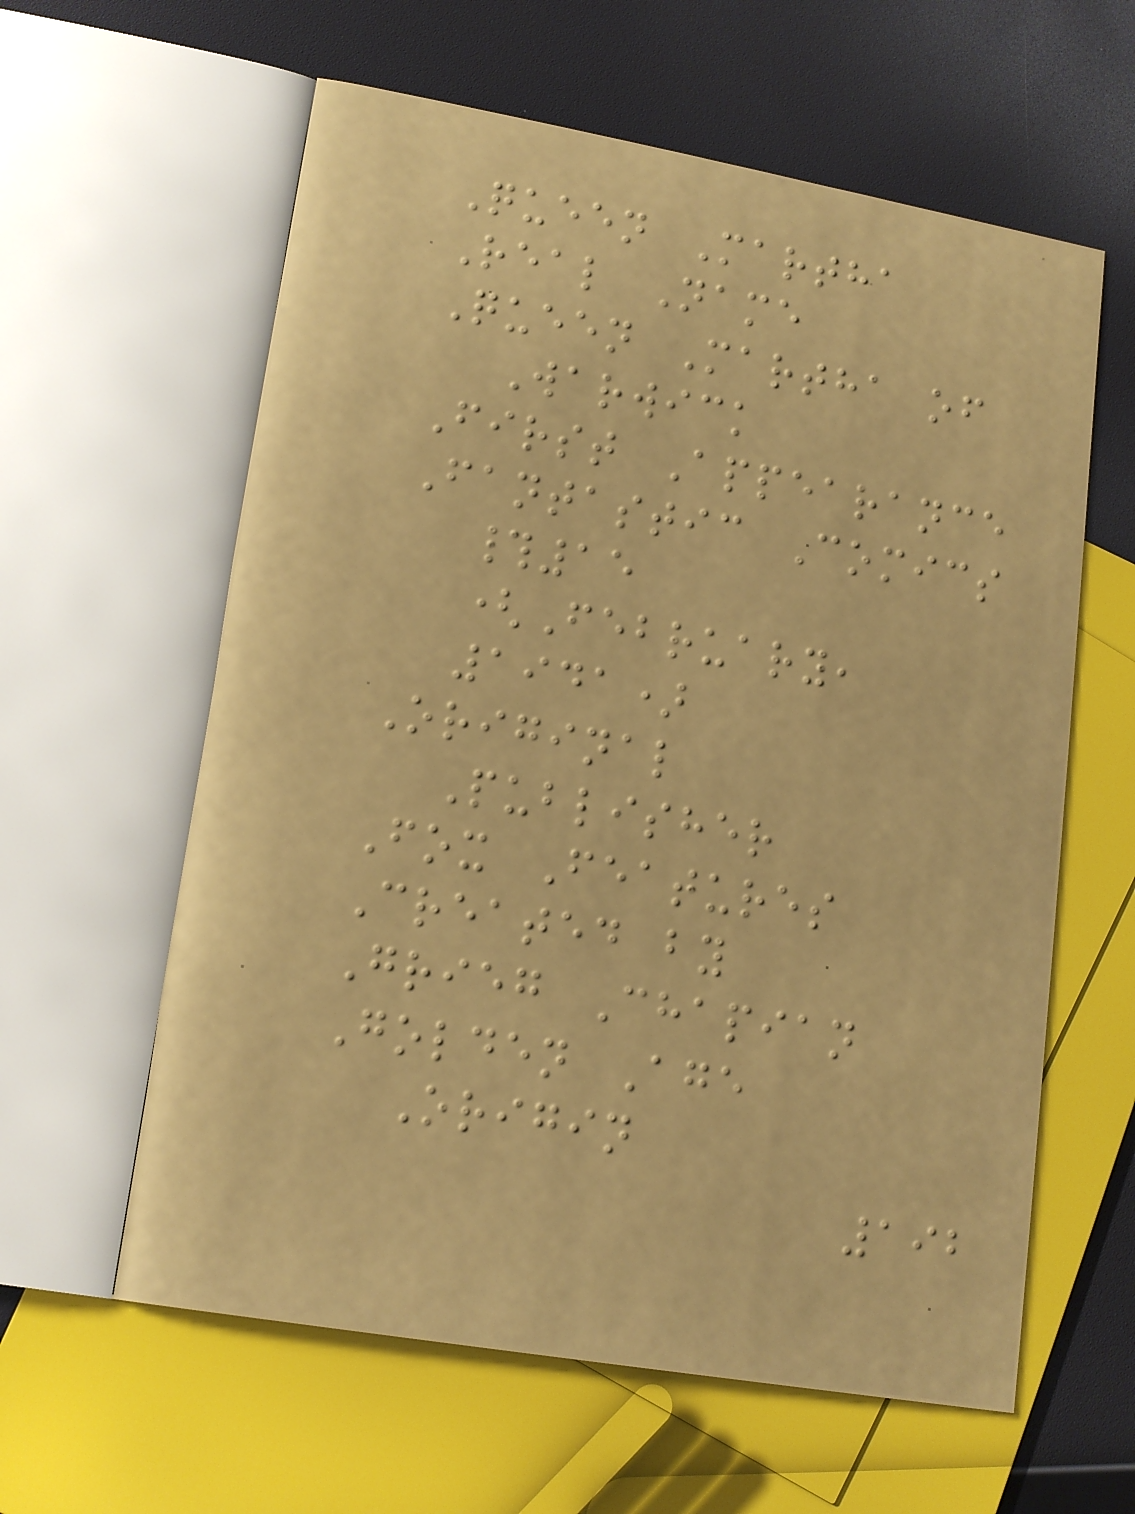Queen Martha
Real Name
Queen Martha of
Warwick
First Appearance
Fantastic Comics
#15
(February,
1941)
Original
Publisher
Fox Features
Created by
Grieg Chapian
Golden Age
Origin
192
